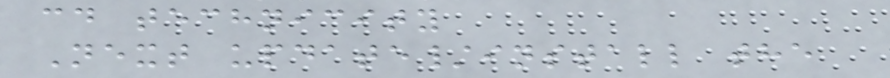cd technicity
Next update/install the
